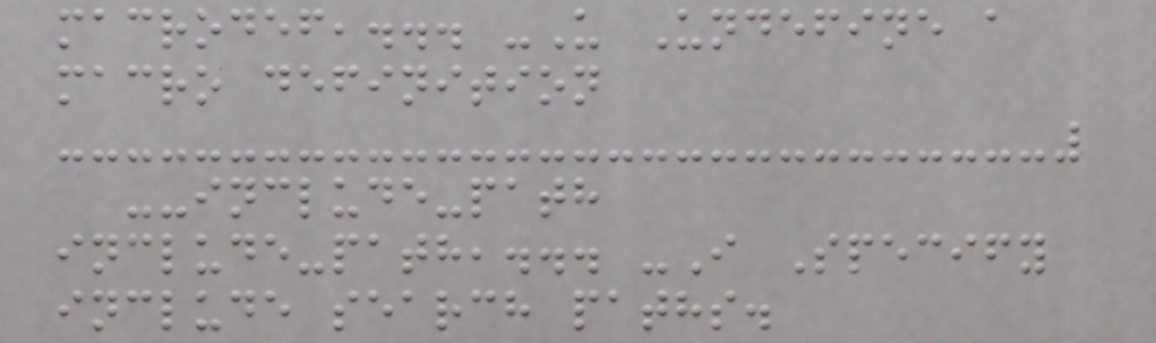macrodef,... -U Undefine a
macro definition
--include-path
include-path,... -I Specify
include search paths.
